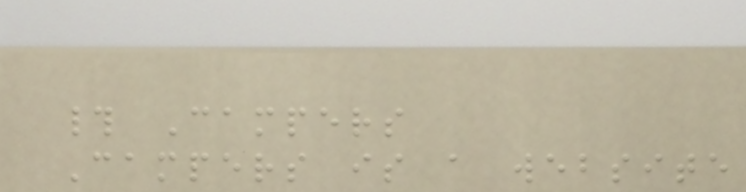# Campers
Campers is a website
